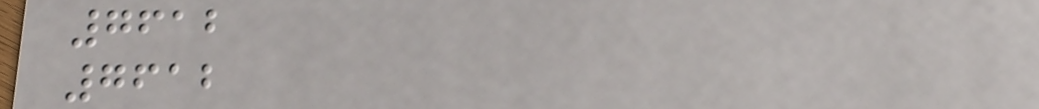7612
7612
